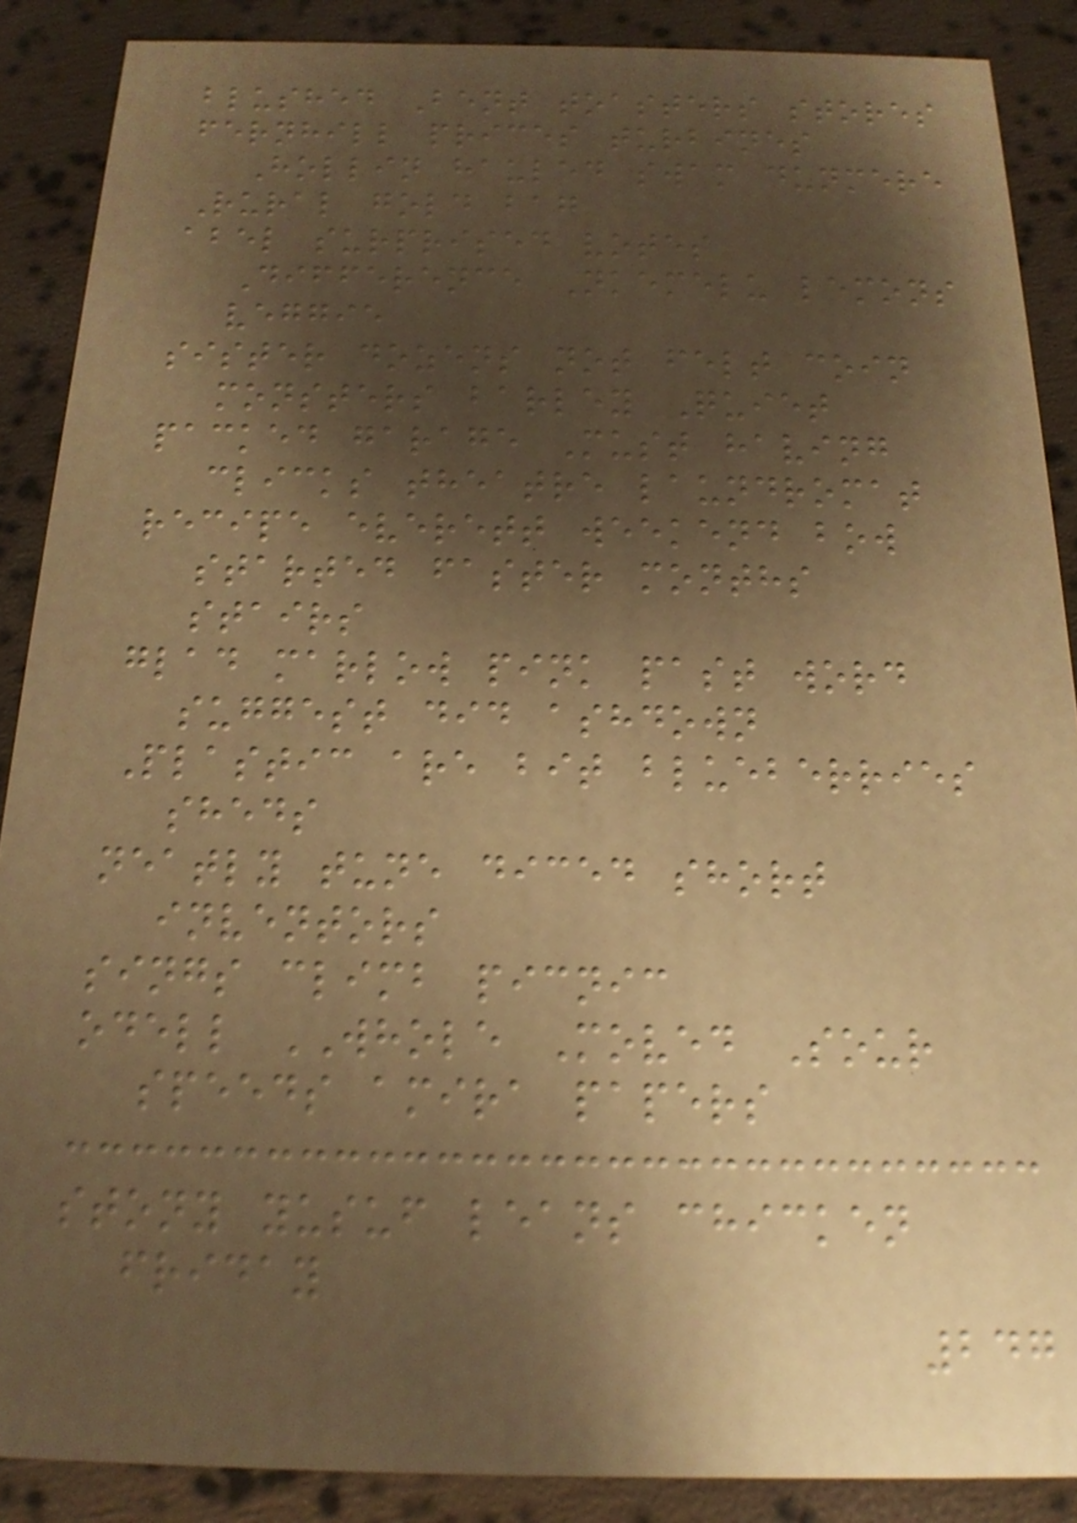blushed Bent toasters stores
fernhill prices turbines
Hollin hauled swam dunmere
Rural gold bag
abel surprised votes
Difference Nkemelu lemons
veggie
sister dozens not felt coin
monsters barley Quiet
packed garage Must having
clicks theatre laundromat
recipe everett weekend bow
started faster months
stairs
glad marlow pink past word
suggest did ashdown
Plastic are bit blueberries
sheds
neatly tune diced short
inventors
sings climb picnic
odell WHOLE Moved Sour
speeds amira papers
stony yusuf leans chicken
friday
247
